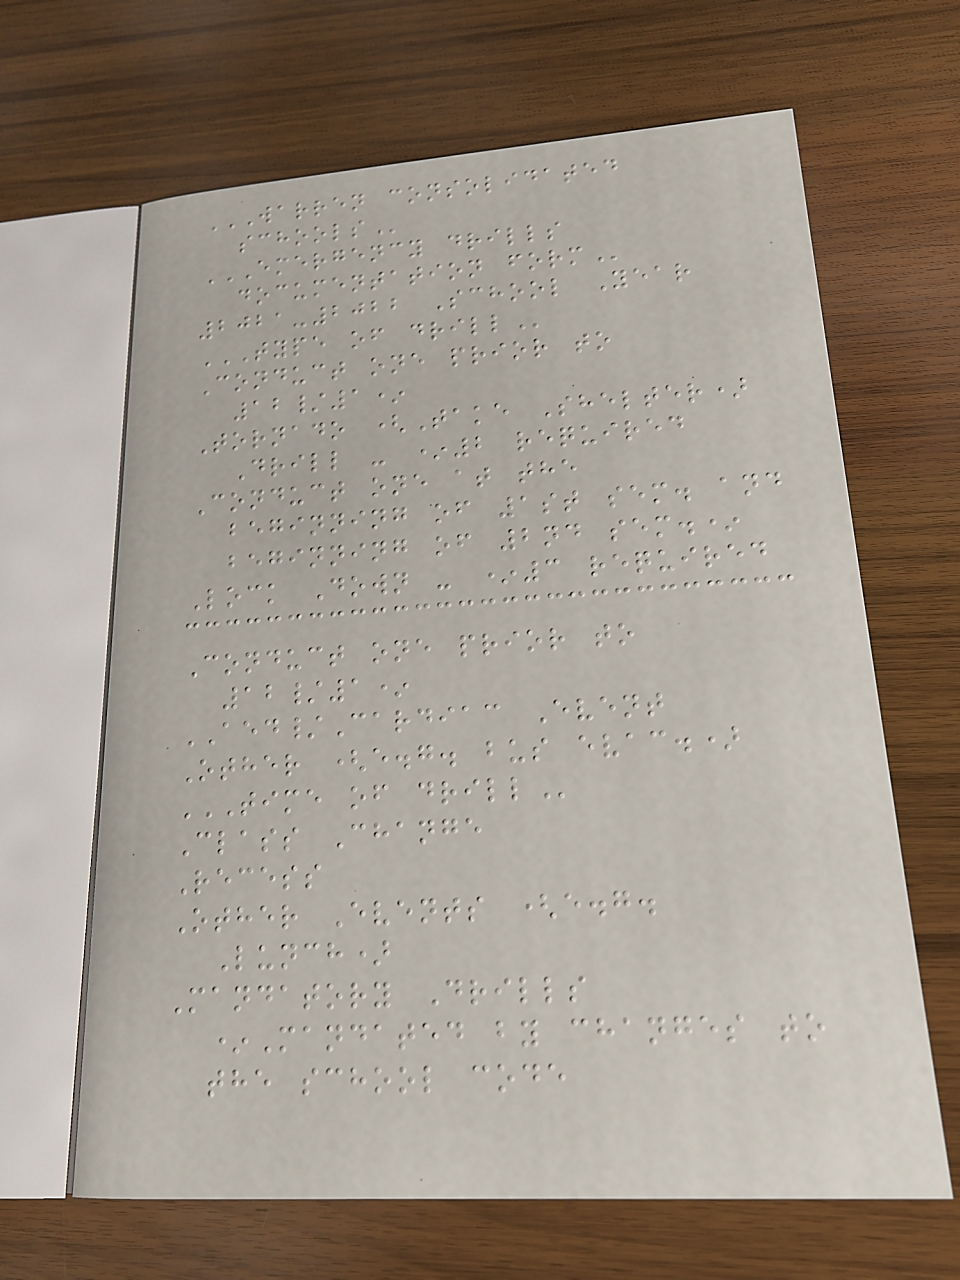WARREN CONSOLIDATED
SCHOOLS
EMERGENCY DRILLS
DOCUMENTATION FORM
2021-2022 School Year
TYPE OF DRILL
Conduct one prior to
12/1*
Tornado (Take Shelter)
Drill - *2 required
Conduct one at the
beginning of 1st sem. and
beginning of 2nd sem.*
Lock Down - *3 required
Conduct one prior to
12/1*
AED/Cardiac Event
Other (e.g. bus evac.)
TIME OF DRILL
Class Change
Recess
Other Events (e.g.
Lunch)
Mandatory Drills
*Mandated by changes to
the school code
